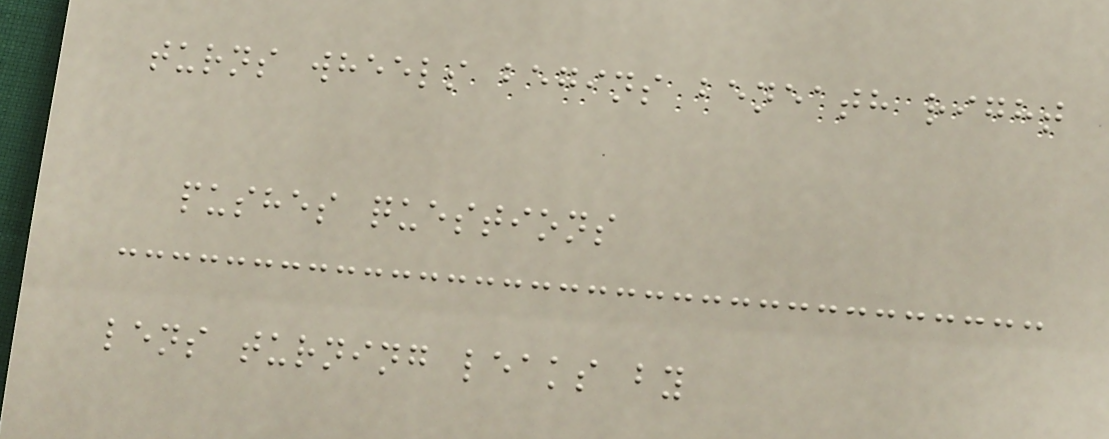turns wheels begins beneath right
pushes questions
lens turning leaks by
